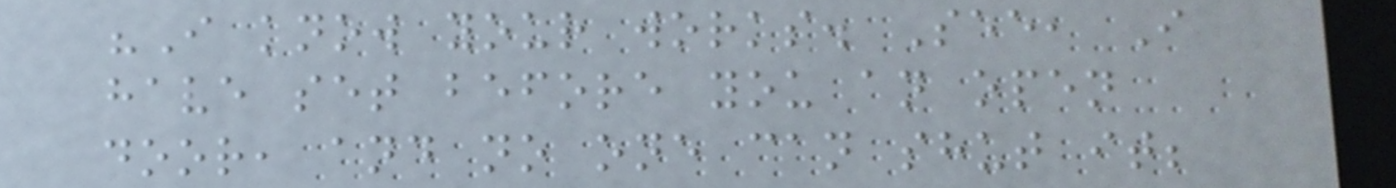"I know your works. See, I
have set before you an open
door, and no one can shut it;
